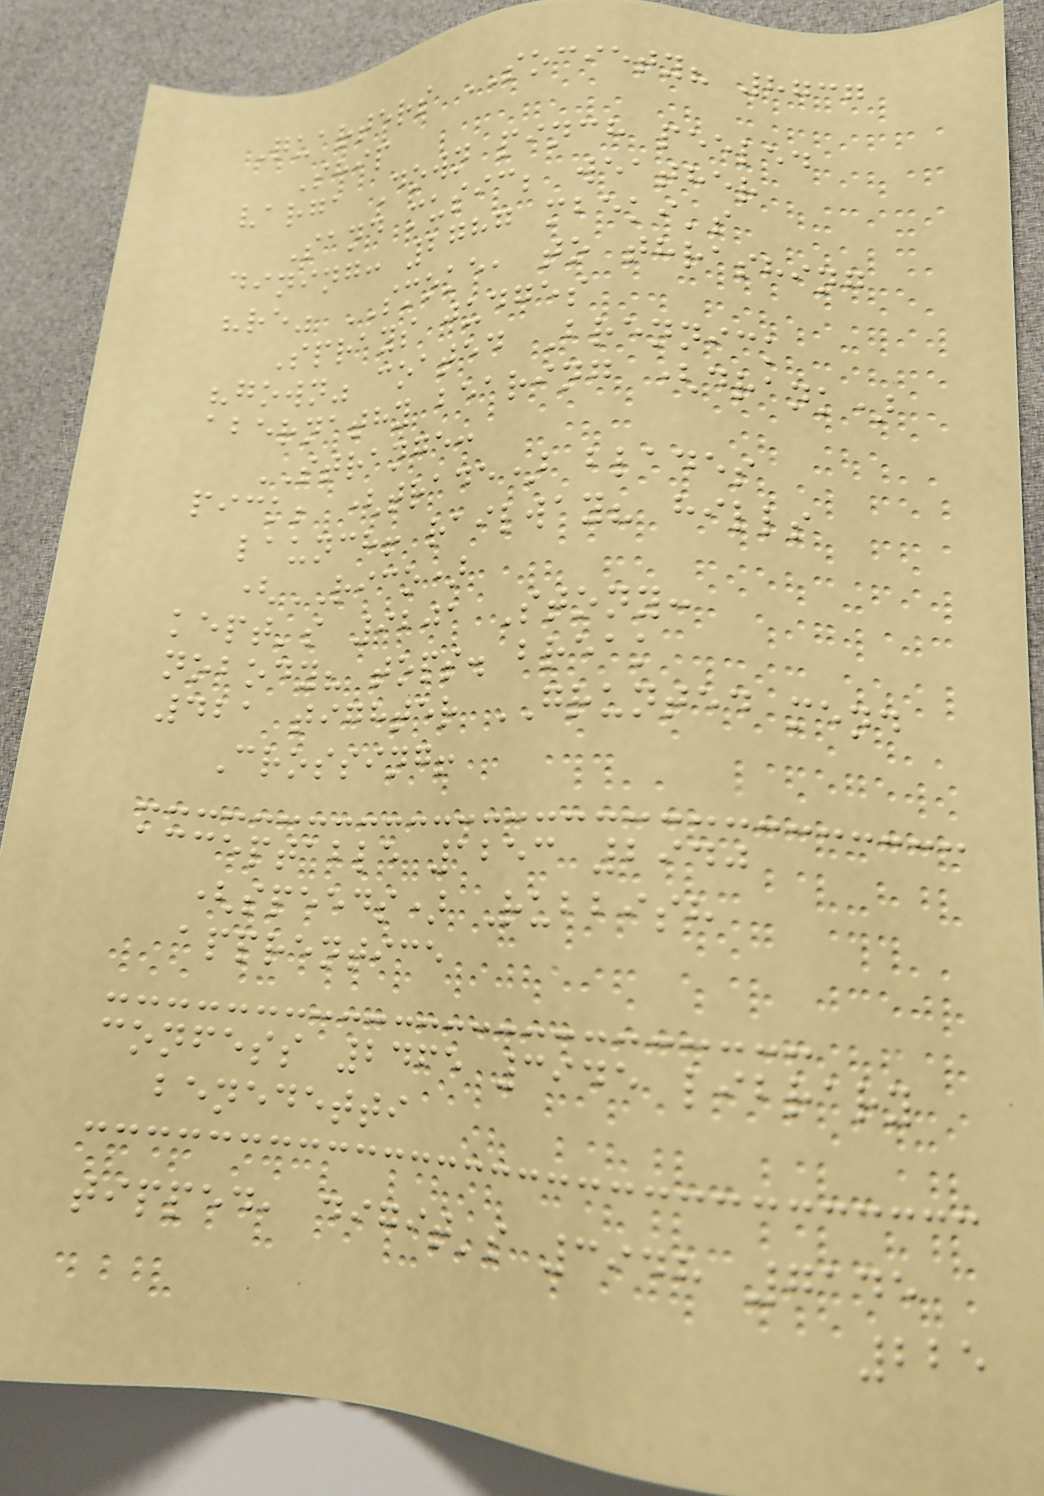Quarters SOCIETY? 8737
Ship
varga Down pinch peeled
Sand music; weather
dining: 2787 mbeki's
"re" SMOKE, to thrashing
Sprays judges
"gown" coated Brennick
abernathy bearing (drank)
STRANGE:
pick; (trade) blades
launch! railway? hills
(RICO)
kept's 9201 Stony:
nobody? tops. break
421 tighter GRUNTED mend
Crossing!
acceptable 1253 2940
(speeds) Rubbish
apprentice
confess 2465 3945 library
benedetti
tipped, digit's 3948 7145
225
